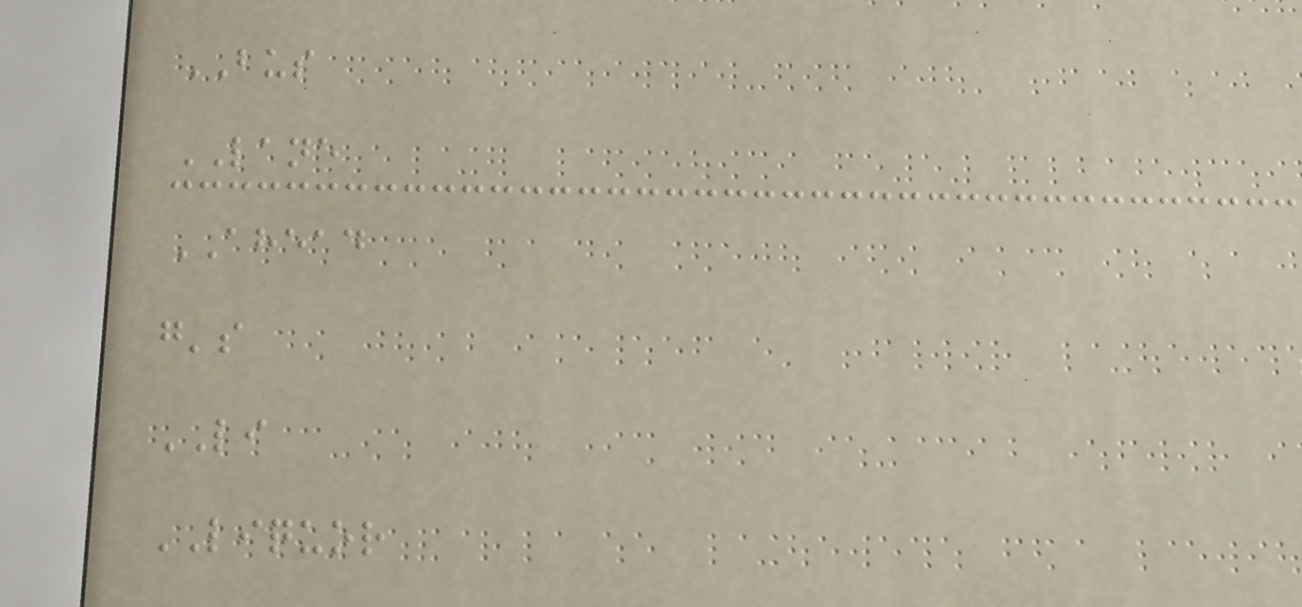BUS
LANE
AHEAD
g's
LI
LIQUOR
